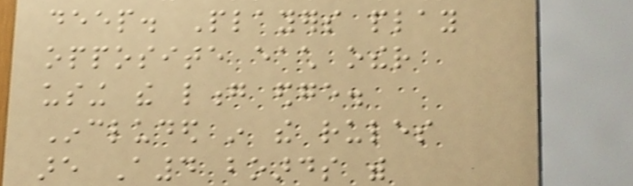deep. Players play
opposite each other
using the long edge.
Included in the rules
are A4 boards with
